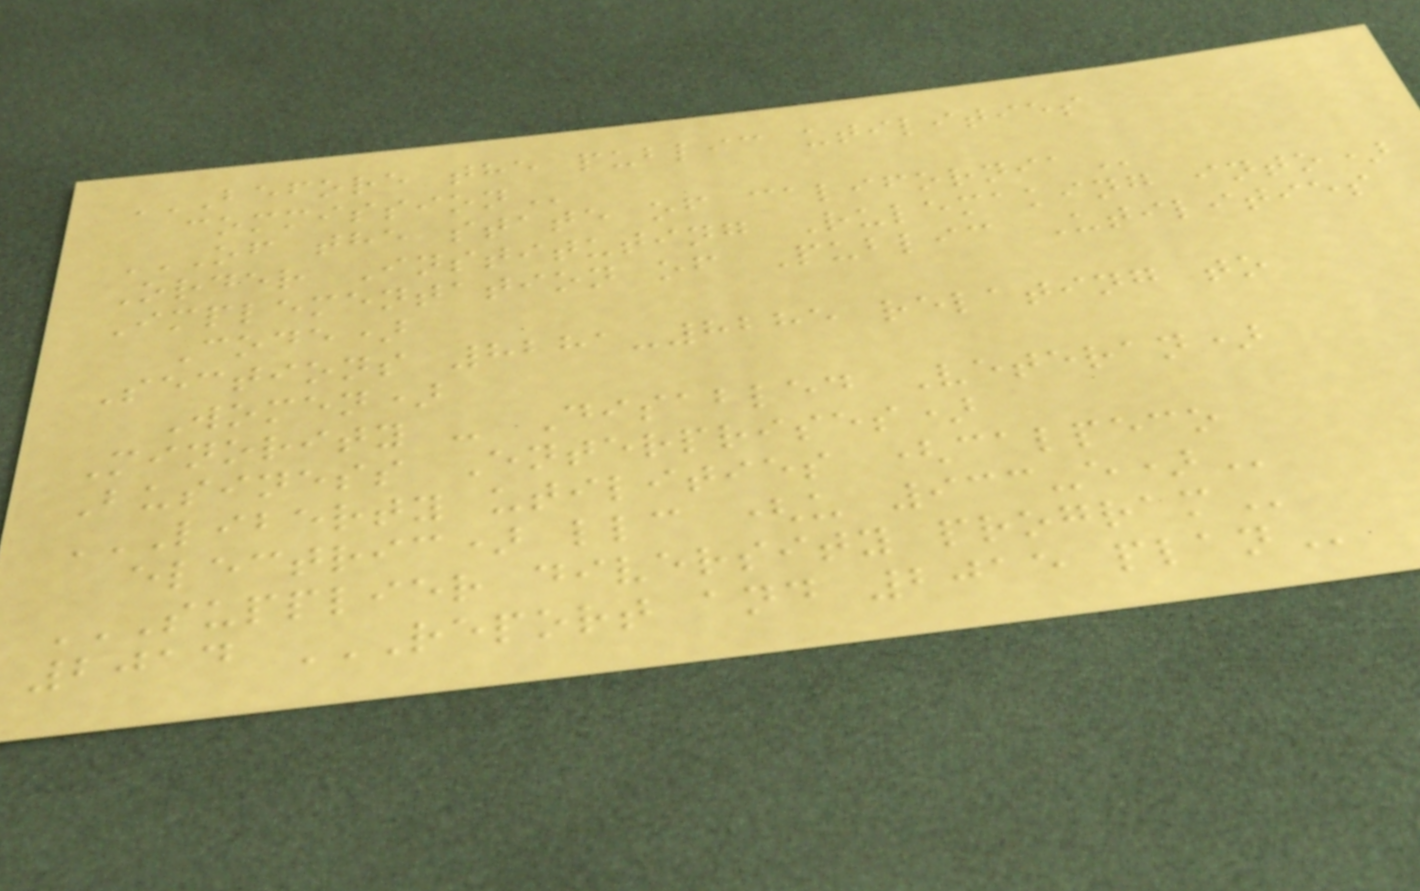BEFORE THE PUBLIC UTILITIES
COMMISSION
OF THE STATE OF CALIFORNIA
Order Instituting Rulemaking into)
Implementation of Public Utilities
Code)
Sections 8281-8285 relating to
Women)
Minority - Disabled Veteran)
Business Enterprises)
LIBERTY UTILITIES (CALPECO
ELECTRIC) LLC (U 933-E)
SUPPLIER DIVERSITY PROGRAM
2014 REPORT AND 2015 PLAN
